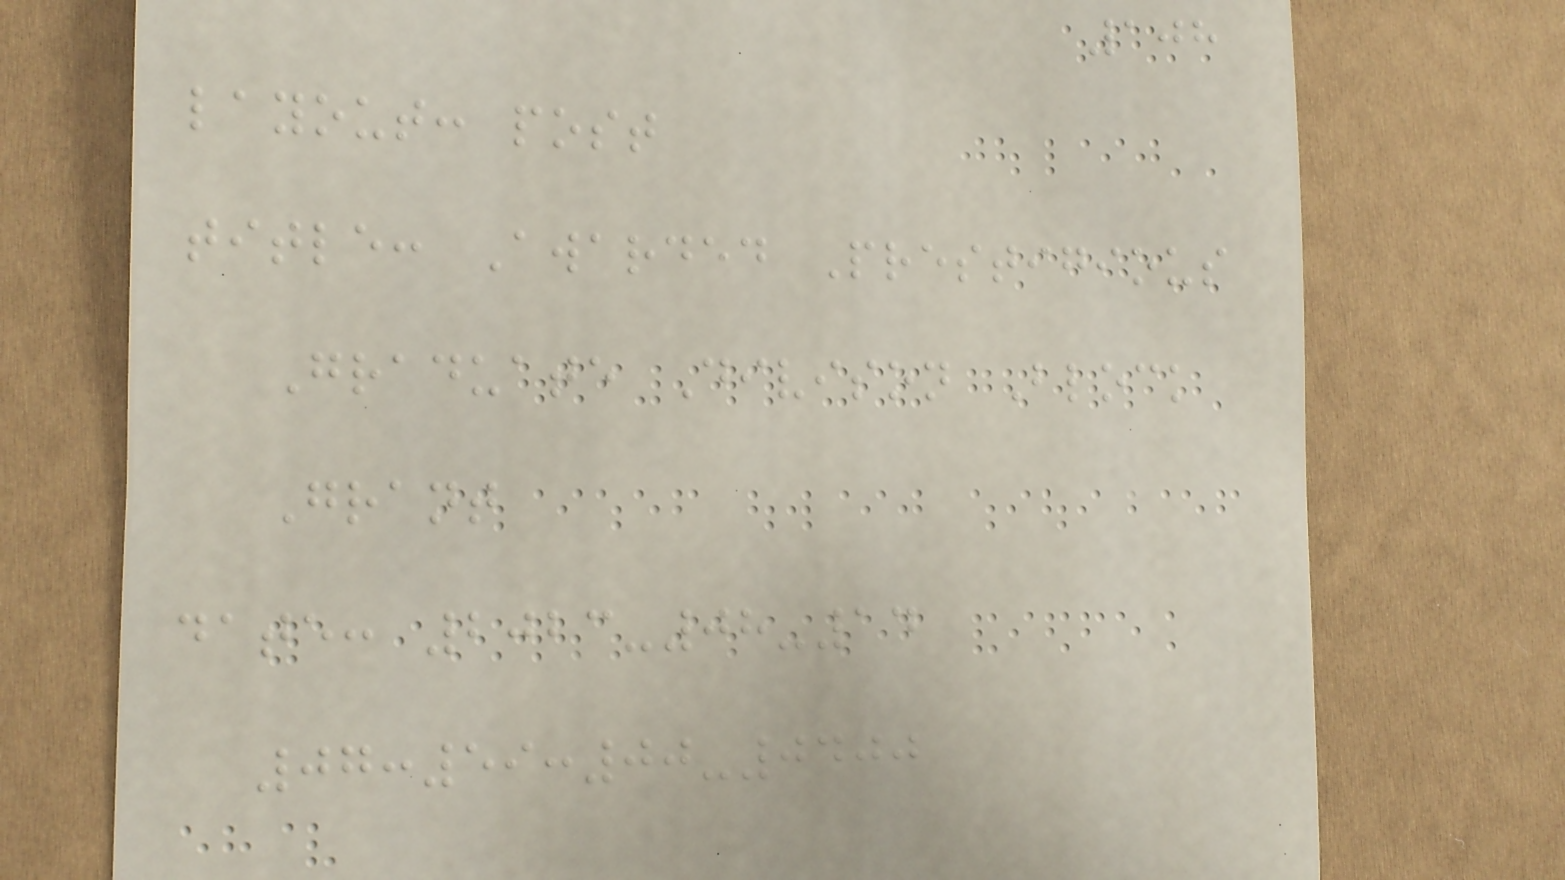108
layout: post
title: Awarded Prestigious
Graduate Divison Block
Grant
date: 2023-08-14
07:59:00-0400
